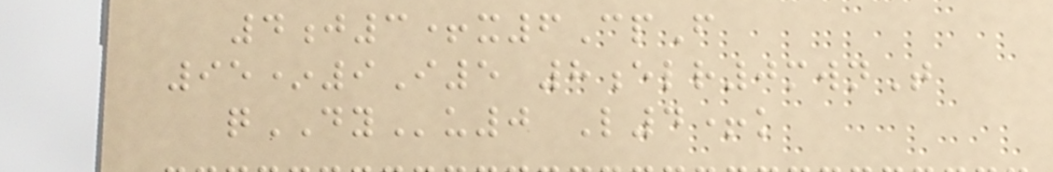4j3+x6CpF
95*9I5 8elr0mwnT
qDYu0 L4+k
